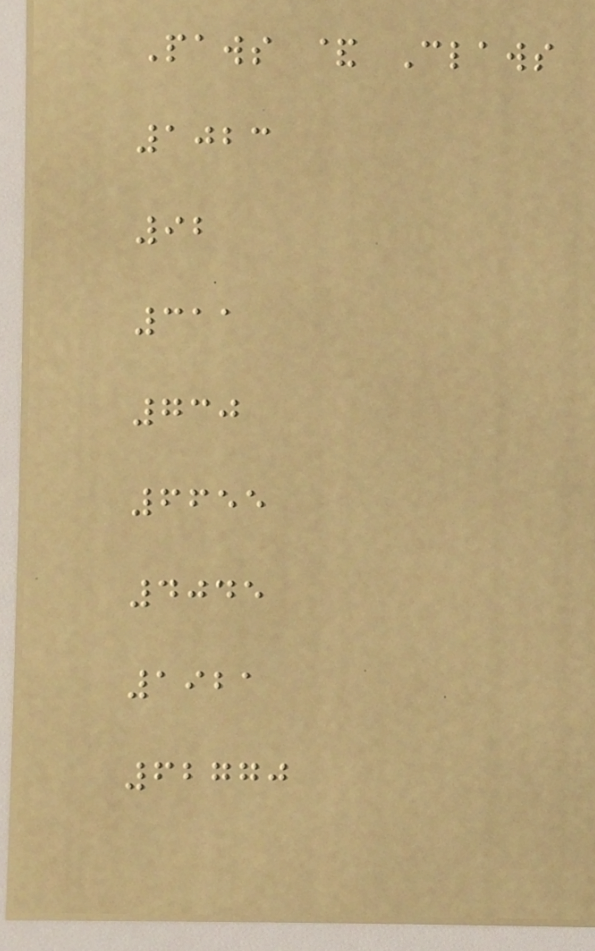Paws & Claws
1023
92
311
730
6655
4045
1921
62770
